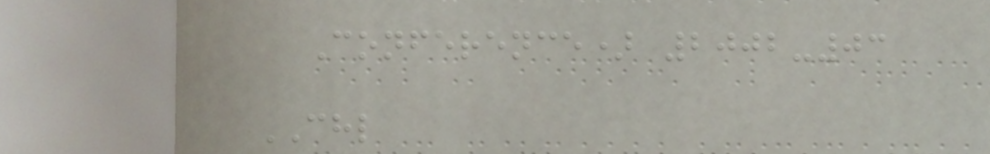Conference) 2002-03
CHL
